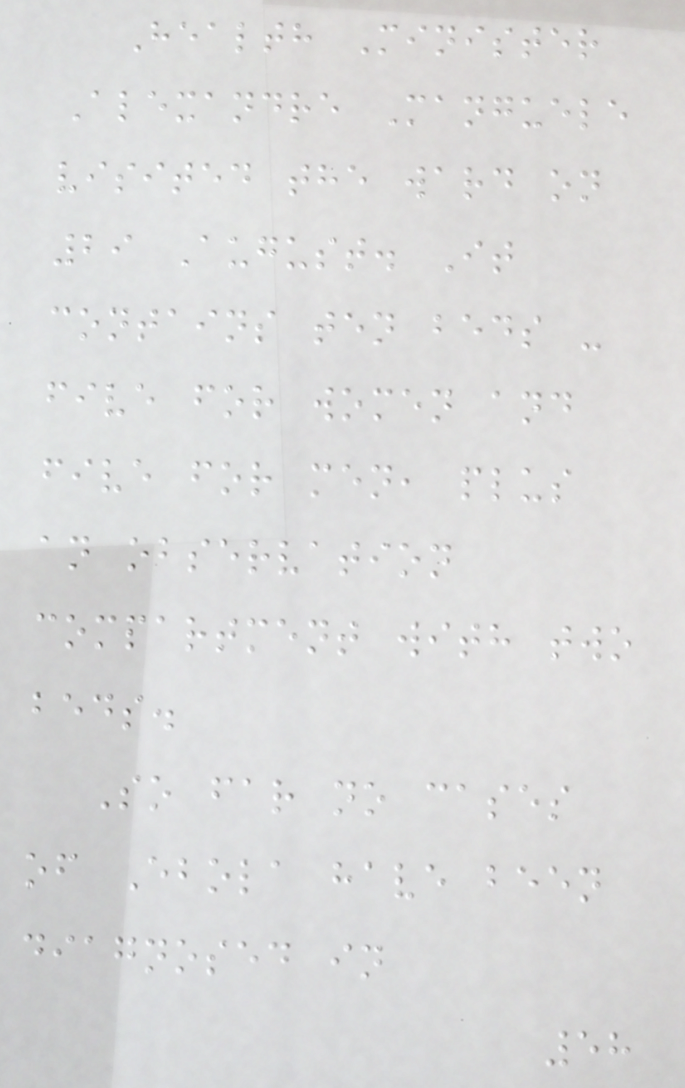Health Minister
Alexandre Manguele
visited the ward on
29 August. It
contains ten beds -
five for women and
five for men, plus
an observation
compartment with two
beds.
So far no cases
of Ebola have been
diagnosed in
58
